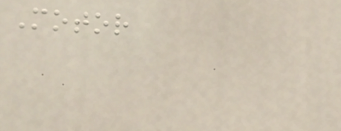Motor
